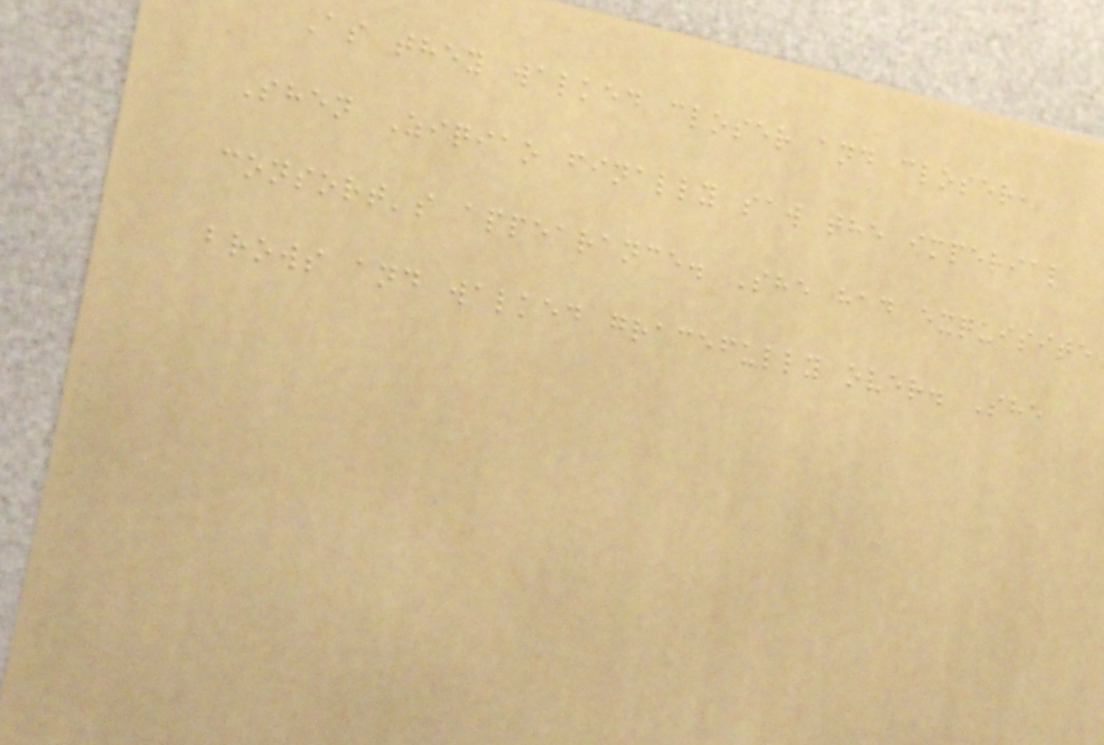As they walked closer and closer,
Shen Ziqiao finally saw the imperial
consort's appearance. She had exquisite
brows and walked gracefully over. She
